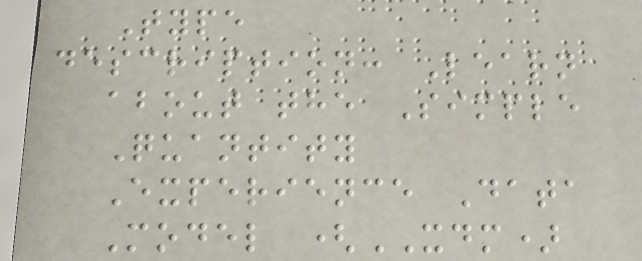Type
description: Learn
about the Simple
Quantity
Experience Data
Model (XDM)
